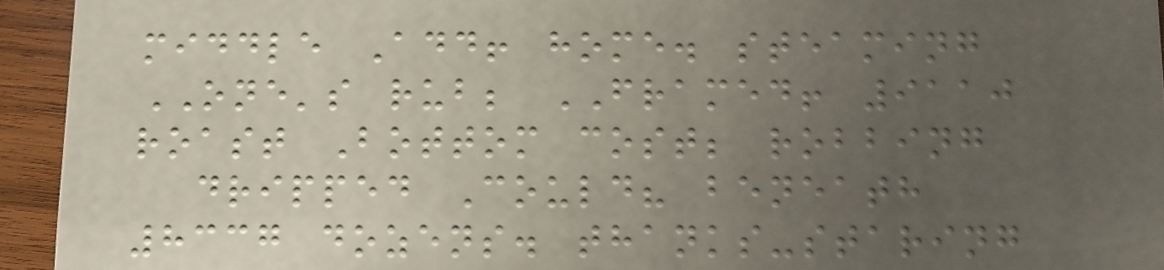middle Add! home. steaming
ONE's rub; FRAMED! 9110
roast Bottom cost; robbing
dripped Could? beneath
8337 dozens. thanks-staring
